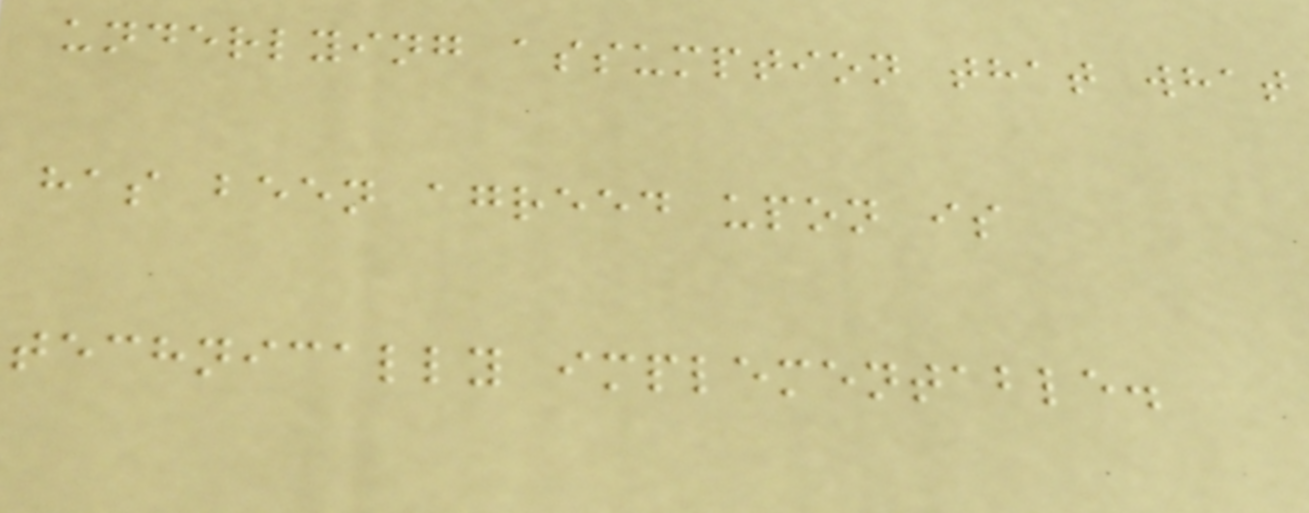underlying assumption that what
has been agreed upon is
technically implementable.
